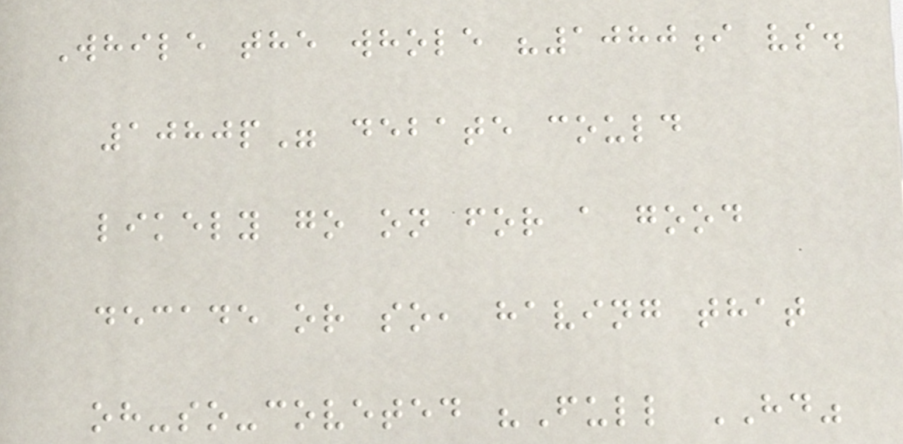While the whole "1080i vs.
1080p" debate could
likely go on for a good
decade or so, having that
oh-so-coveted "Full HD"
